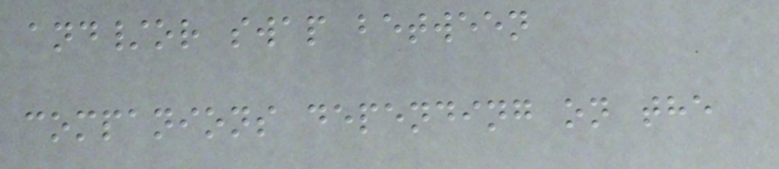and/or swap between
companions depending on the
